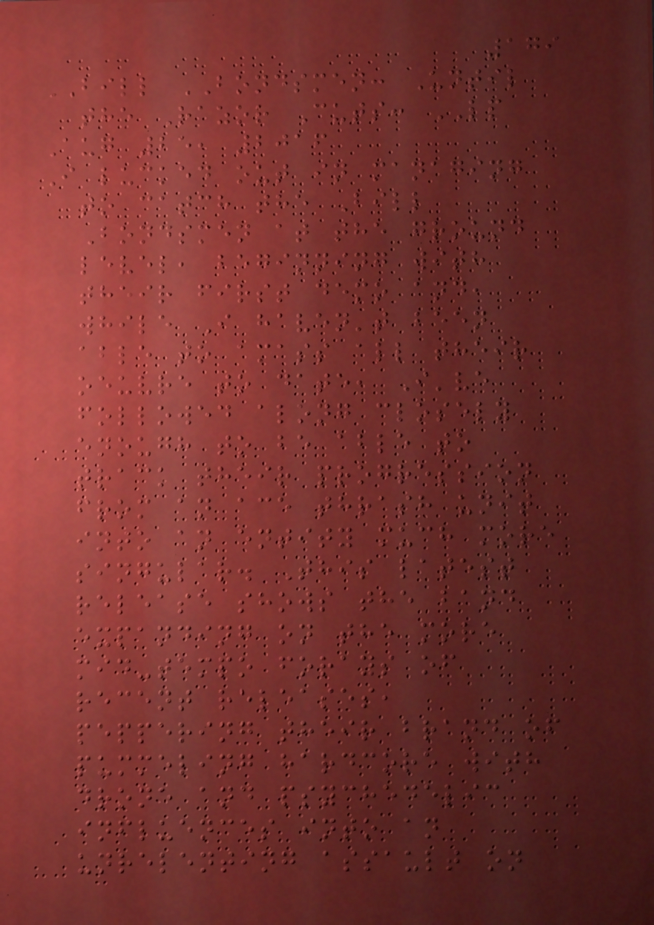179
BILL BONDSMEN: Until
the Razor Cuts: LP
Aug 25, 2016
I lucked out in managing
to catch the Bill
Bondsmen at the ground
level, beginning with
their first demo and,
while I haven't been
able to amass all their
oeuvre to date, I've
followed along closely
enough to be able to
track their progression
from an ace thrash unit
into an entity much more
singular. This latest
release shows the band
expanding on the more
mid-tempo forays of
recent releases,
peppering their brand of
pummeling hardcore with
drone and psychedelic
influences into an
unrelenting assault on
